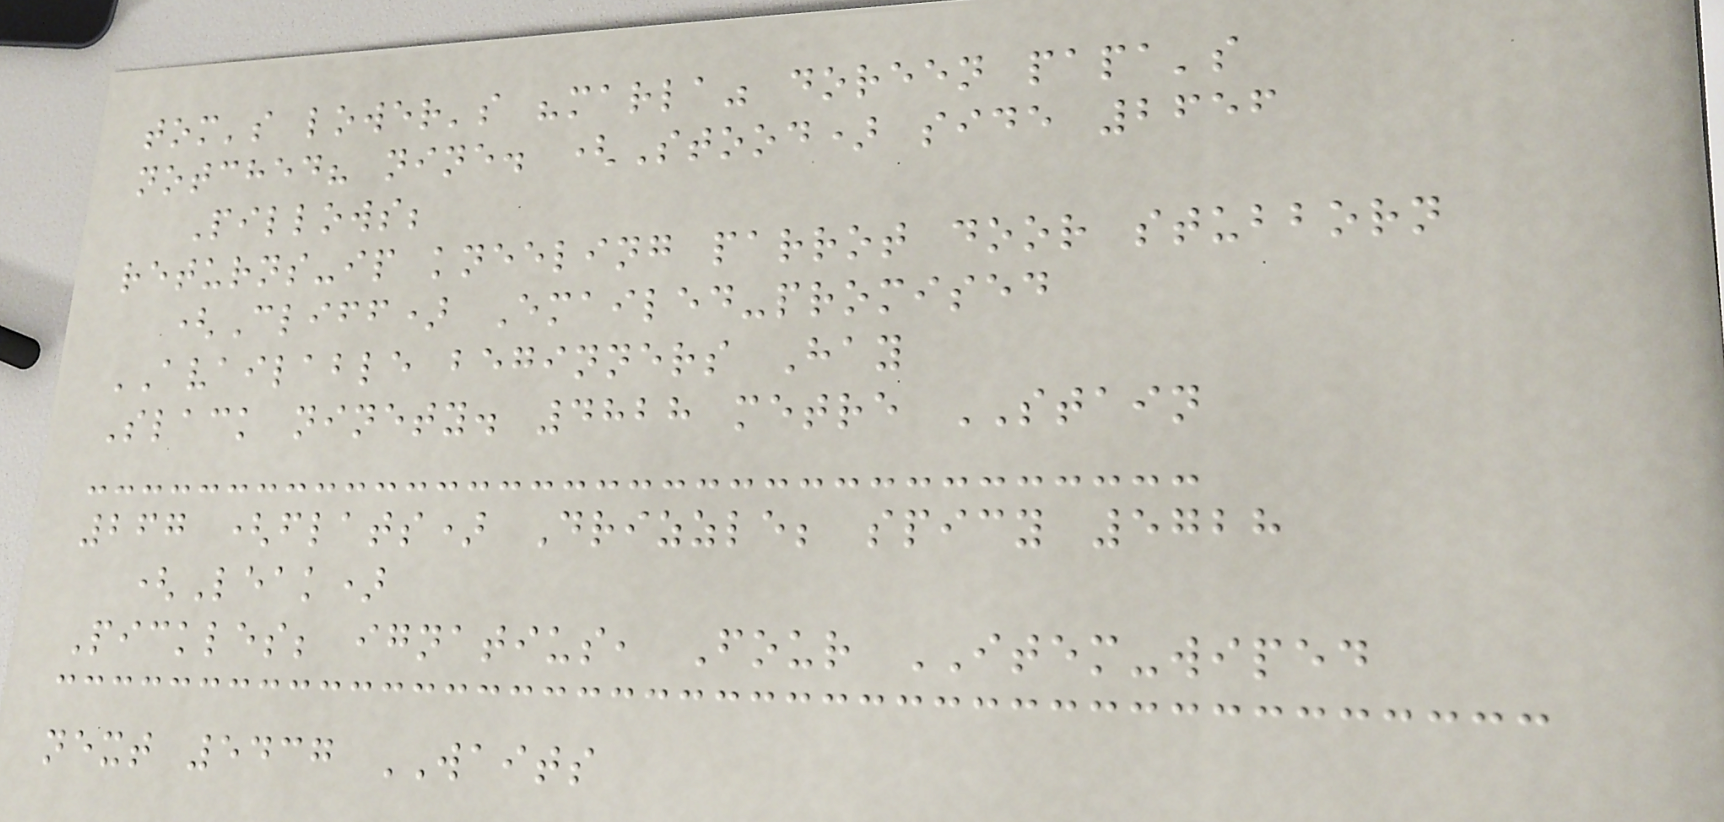tom's lower's "marla" doreen papa's
notched? nine. (Stood) side 2656
Pillows;
returns-ip kneeling parrot door stubborn
(Cliff) Emailed-promised
AVAILABLE beginners Hay
Slack ninety. 4828 metre STAIN
267 (flats) Drizzle; spicy 5728
(Leak)
Pickles; ignatius, Four ITEM-wiped
next 5437 WAITS
